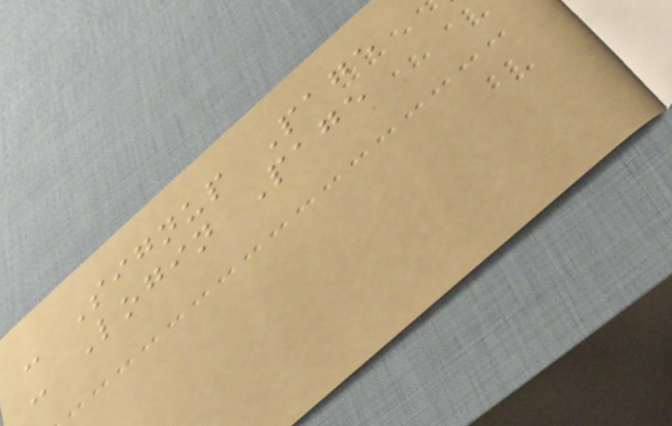- Signup Page
- Login Page
